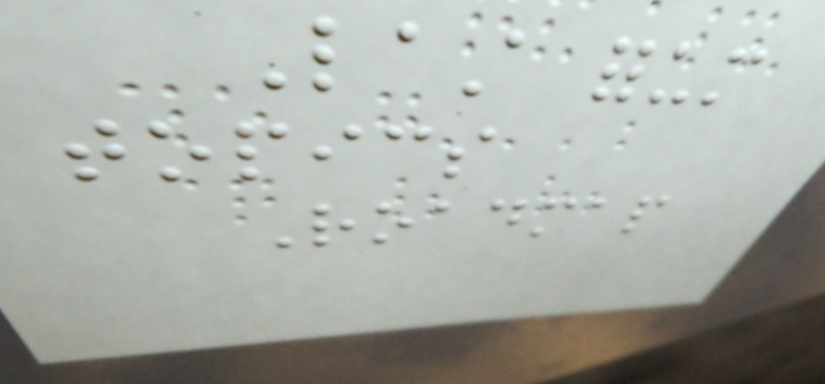Last forum
topics
Roadmap
